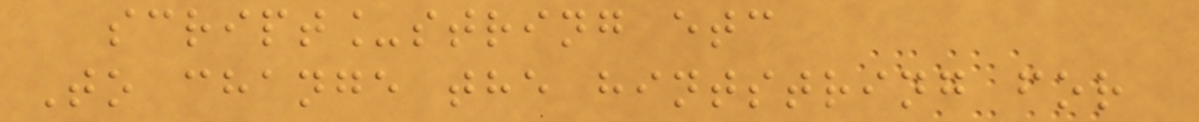script_string etc
To change the hintstring for
